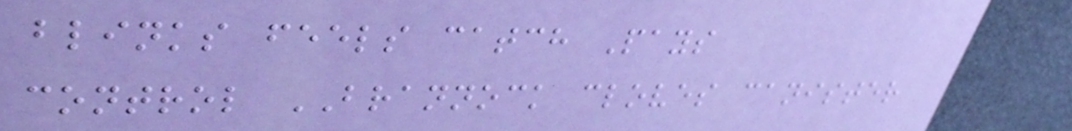blinks feels catch Pays
control BRANNOCK cloves canister
